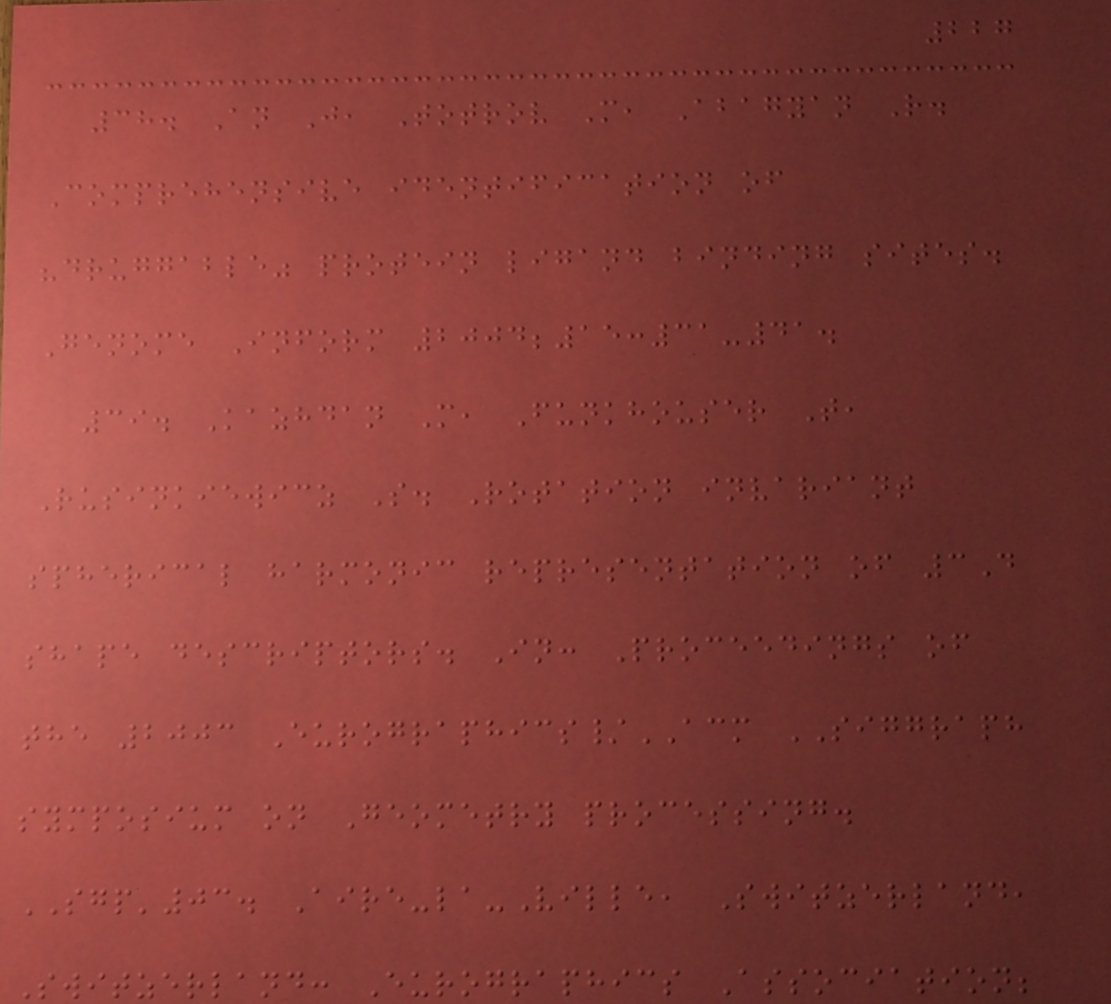227
38. An J, Totrov M, Abagyan R.
Comprehensive identification of
"druggable" protein ligand binding sites.
Genome Inform 2004;15:31-41.
39. Kazhdan M, Funkhouser T,
Rusinkiewicz S. Rotation invariant
spherical harmonic representation of 3D
shape descriptors. In: Proceedings of
the 2003 Eurographics/ACM SIGGRAPH
symposium on Geometry processing.
SGP'03. Aire-la-Ville, Switzerland,
Switzerland: Eurographics Association;
